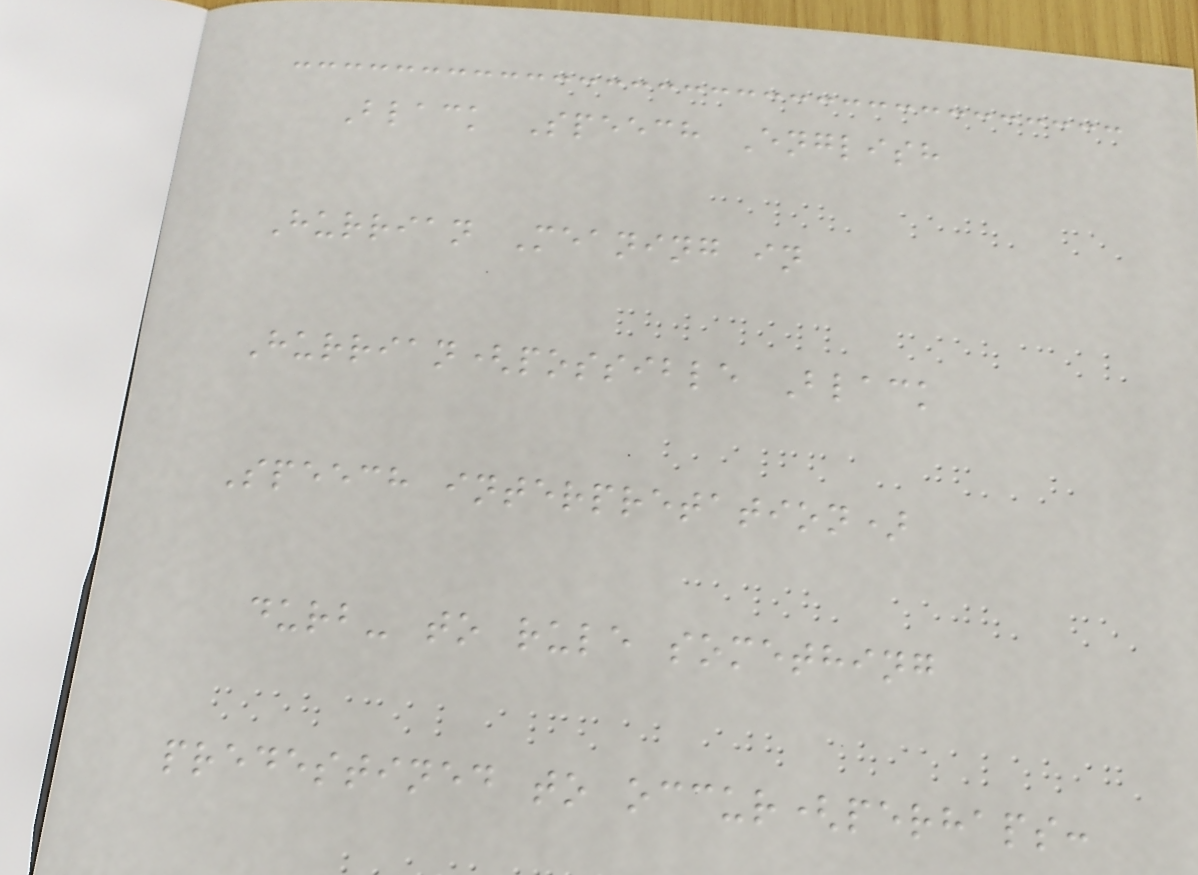Black Speech English
Hurrian Meaning in
Hurrian(possible Black
Speech interpretation)
durb- to rule something
predestined to occur(perhaps:
